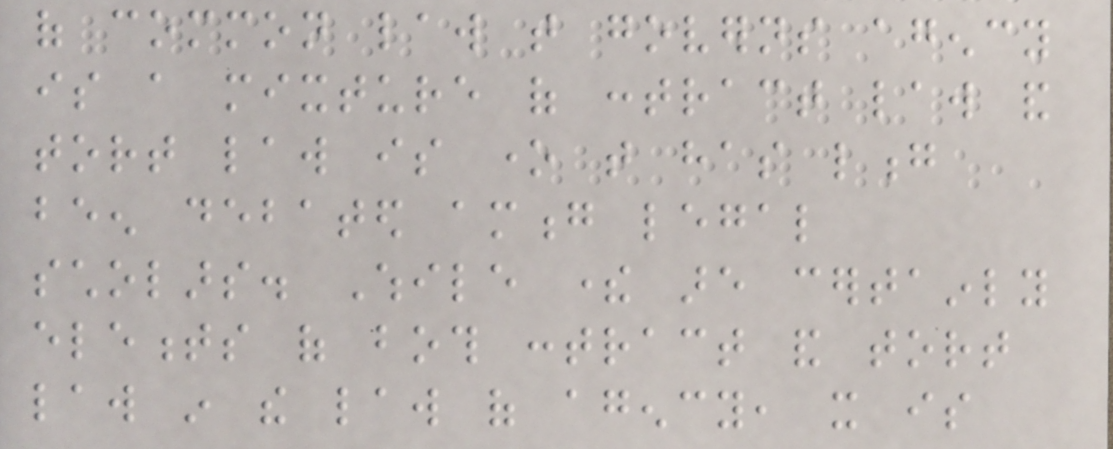of common law that governs agency
is a mixture of contract law and
tort law is one that has long
been debated among legal
scholars. While there are certainly
elements of both contract and tort
law in the law of agency, it is
